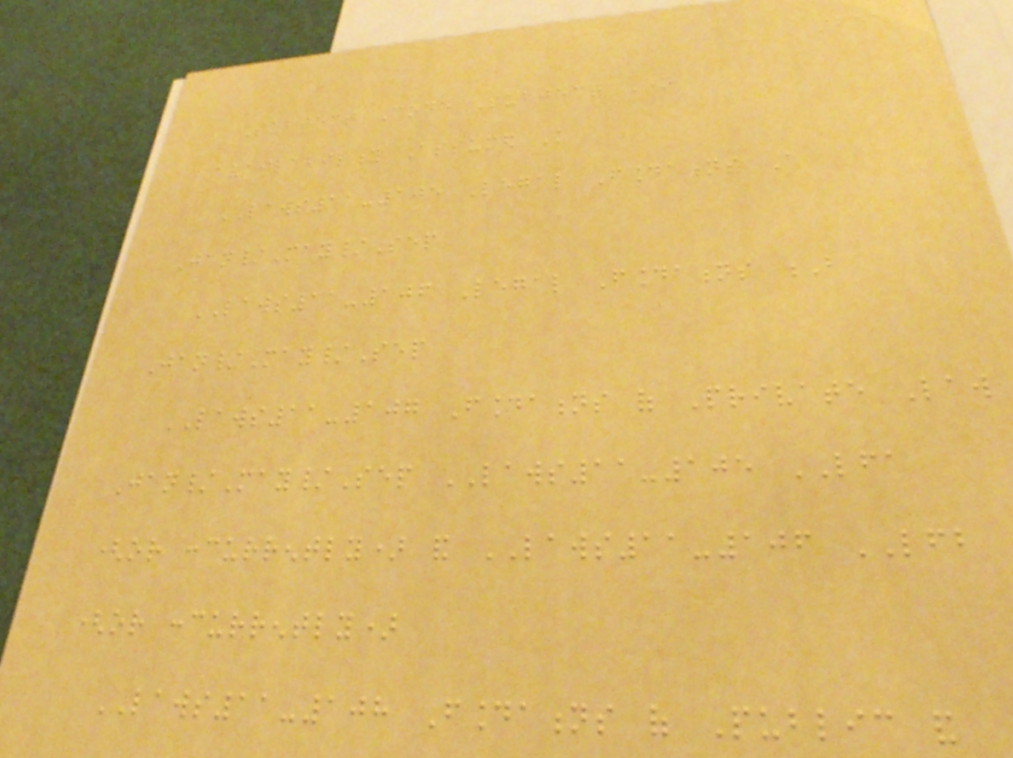251
Subject Code Subject Name
Availability Assumed Knowledge
LAWS11-105 Legal Foundations A
Jan/May/Sep
LAWS11-106 Legal Foundations B
Jan/May/Sep
LAWS11-107 Foundations of Private Law
Jan/May/Sep LAWS11-105 LFA
(or concurrently) and LAWS11-106 LFB
(or concurrently)
LAWS11-108 Foundations of Public and
